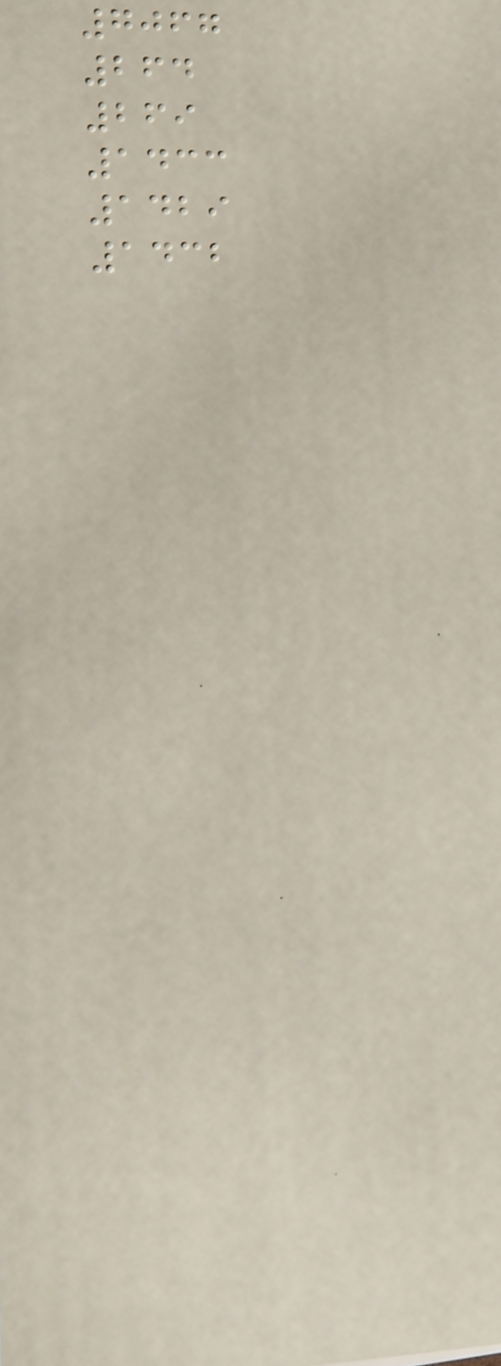7067
264
269
1433
1429
1432
